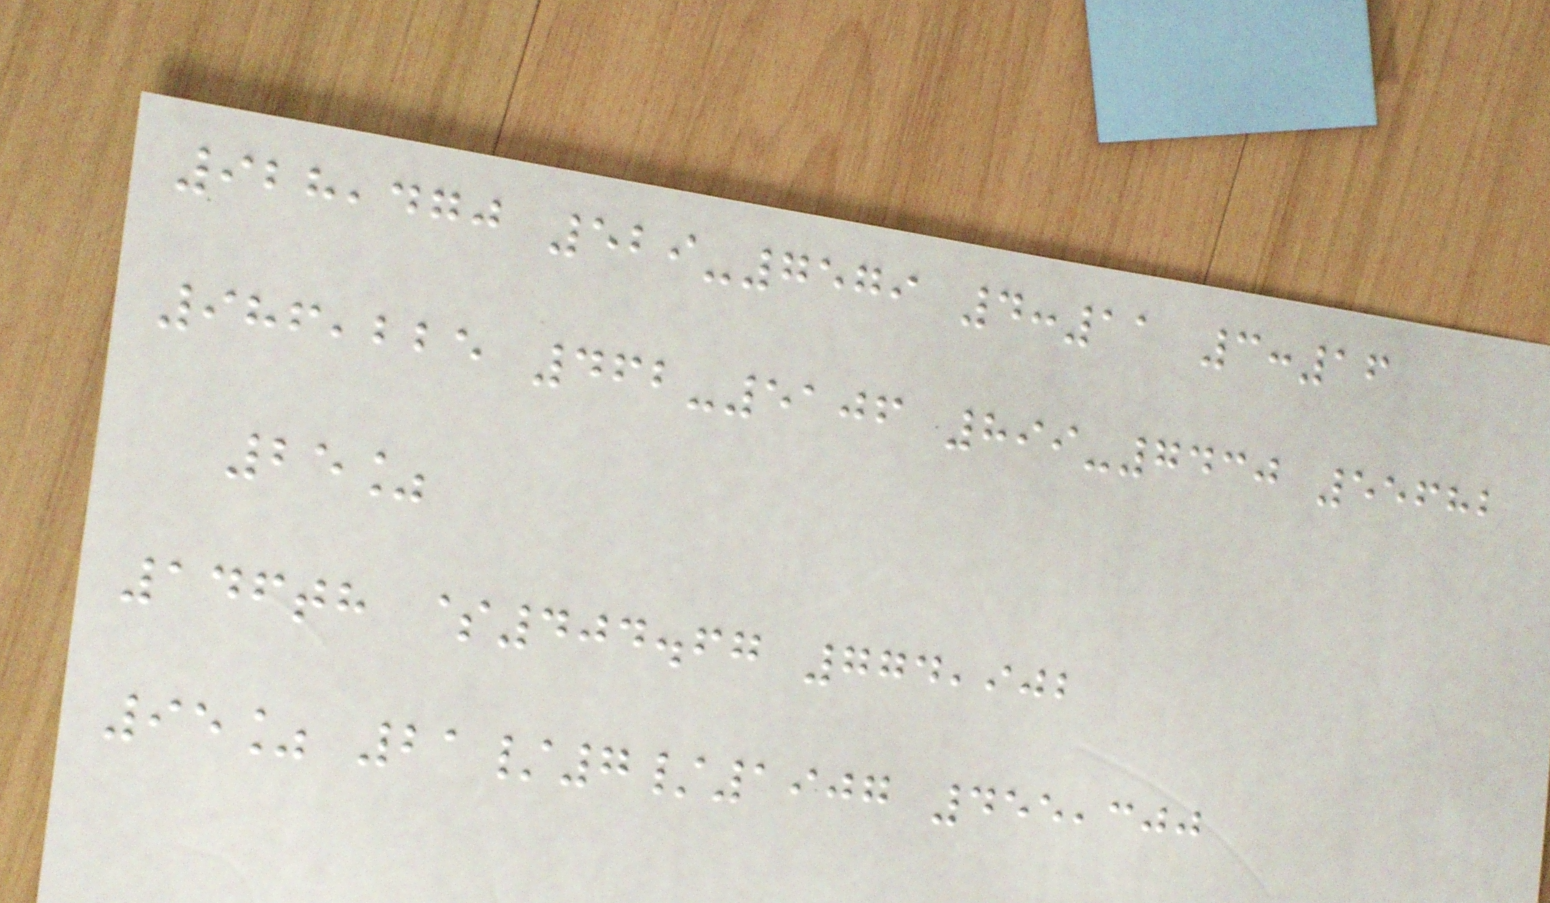928,470 529-7579 4:11 3:16
986,225 462-5106 899-7430 55682
25%
146th $404.67 774,902
95% 21/7/1907 455,300
